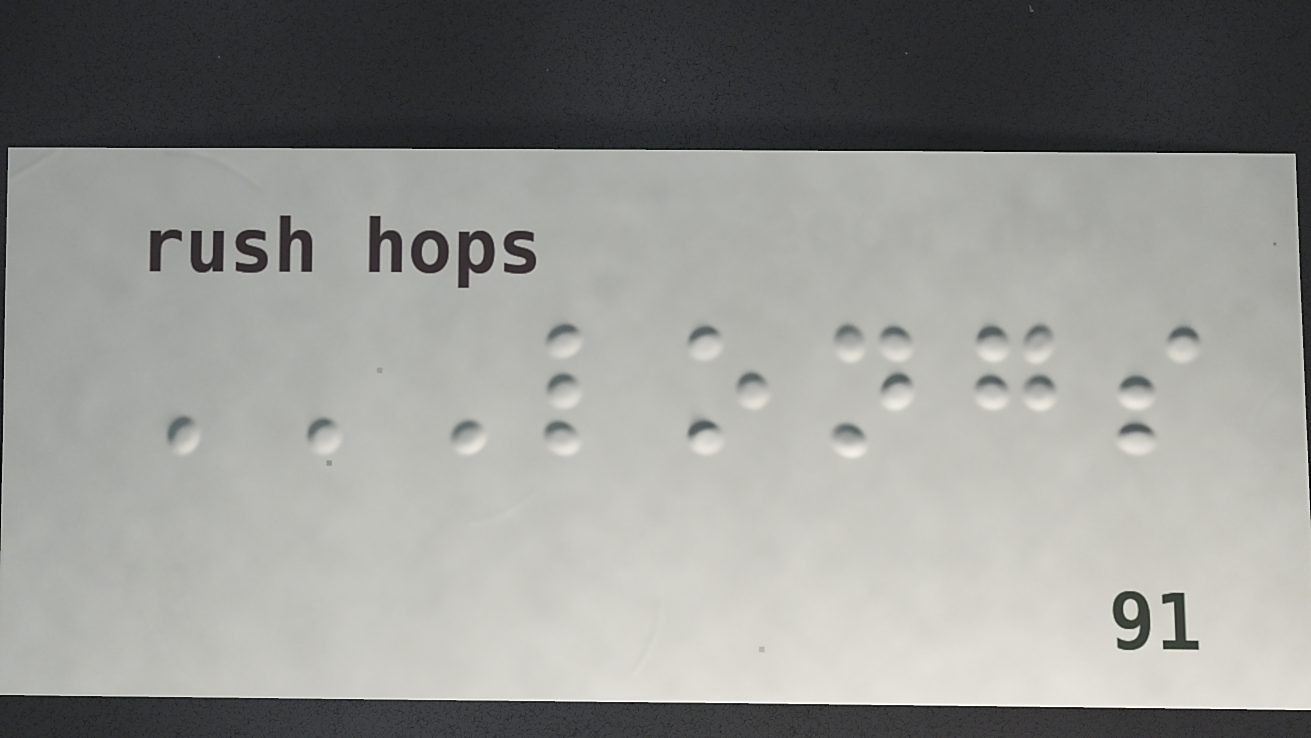LONGS
